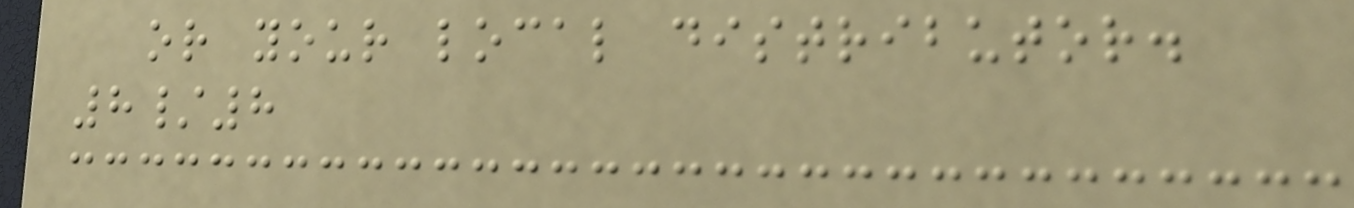or your local distributor.
8/8
